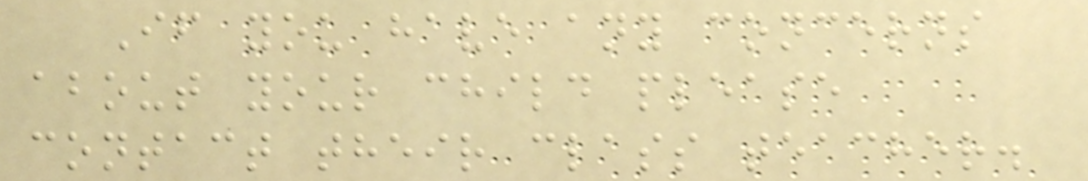If you have any concerns
about your child please
contact their class teacher.
